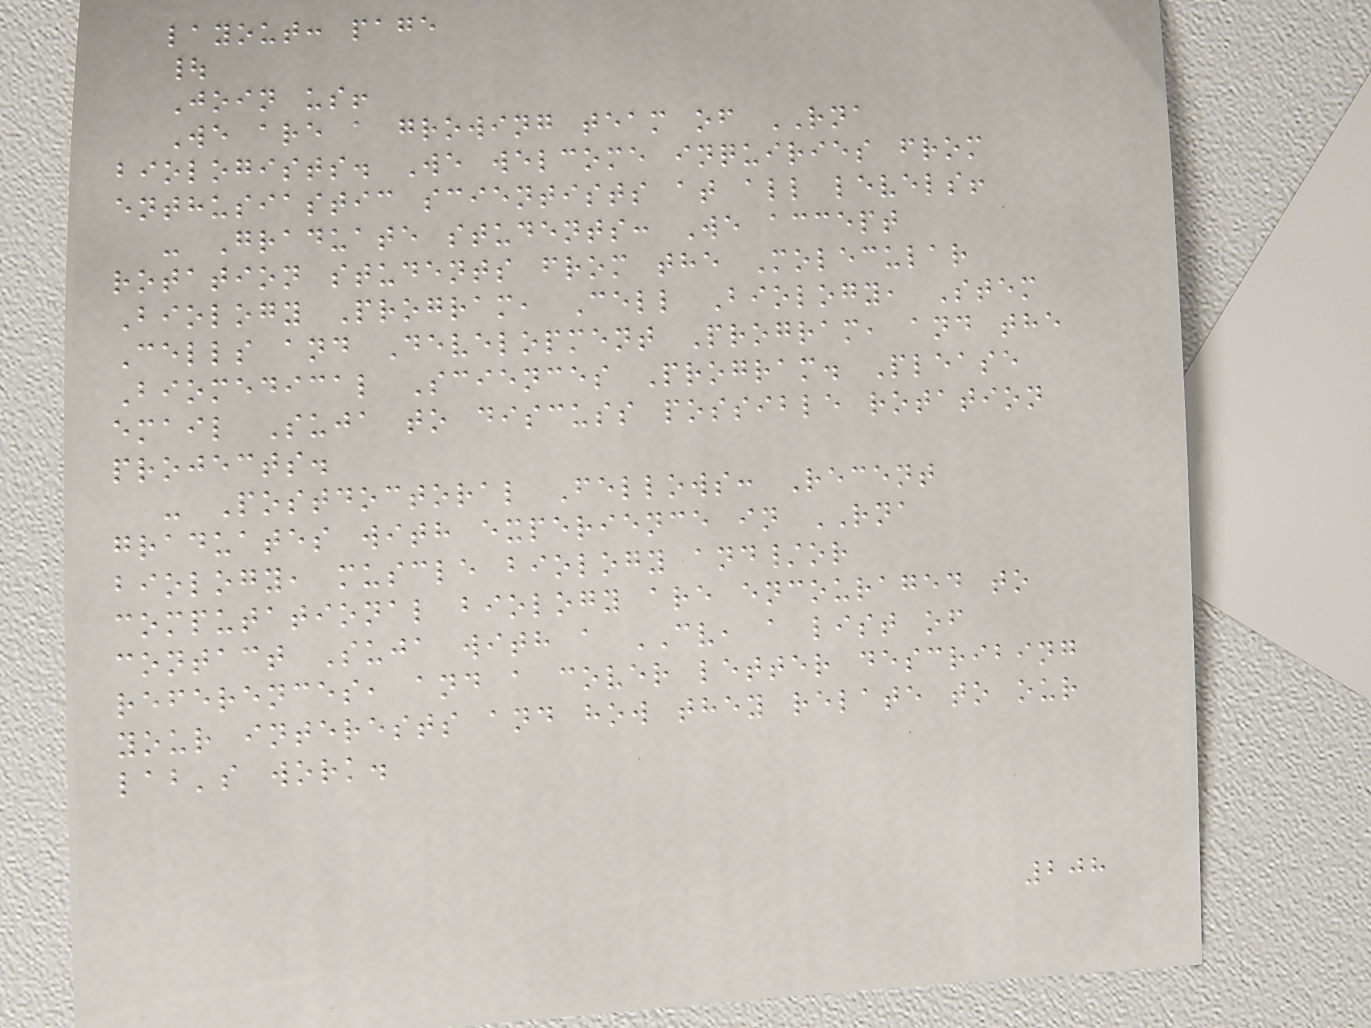layout: page
|
Join us!
We are a growing team of RNA
biologists. We welcome inquiries from
enthusiastic scientists at all levels!
- Graduate students: We accept
rotation students from the Molecular
Biology Program, Cell Biology, Stem
Cells and Development Program, and the
Biomedical Sciences Program. Please
email Suja to discuss possible rotation
projects.
- Postdoctoral Fellows: Recent
graduates with experience in RNA
biology, muscle biology and/or
computational biology are encouraged to
contact Suja with a CV, a list of
references, and a cover letter describing
your interests and how they relate to our
lab's work.
208
